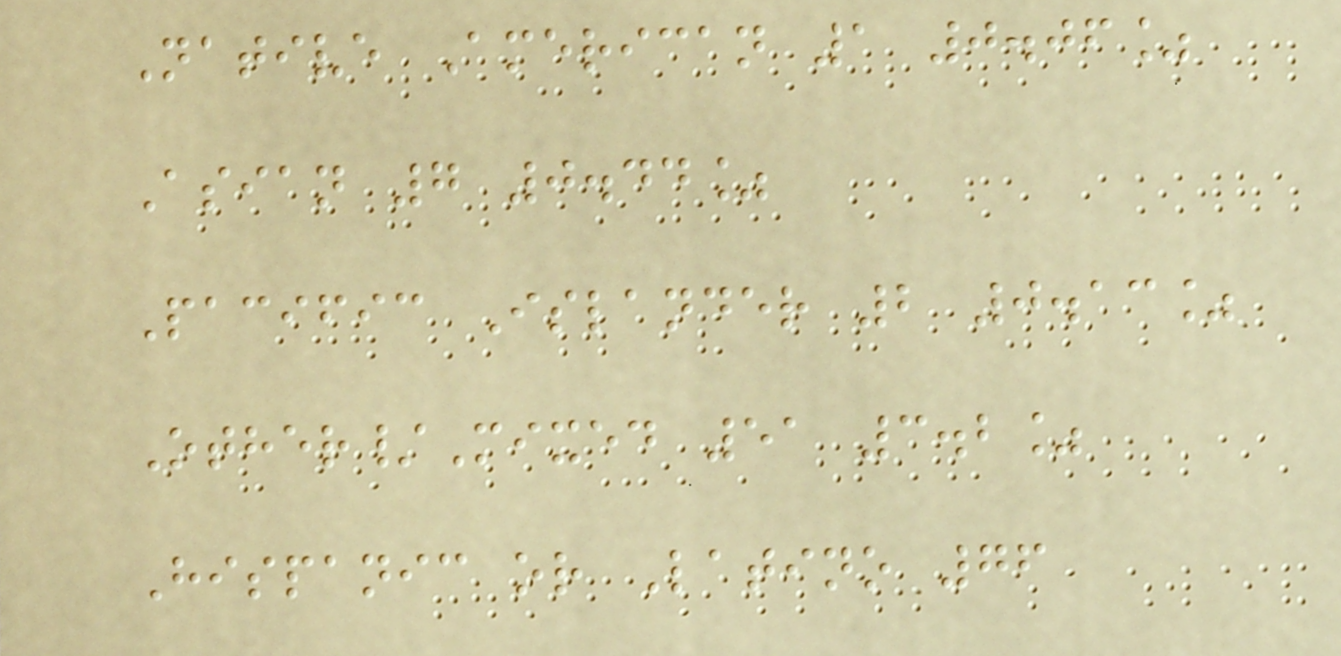Native American 1 0.06%
Asian 7 0.44%
Pacific Islander 2 0.13%
Other/Mixed 51 3.2%
Hispanic or Latino 76
